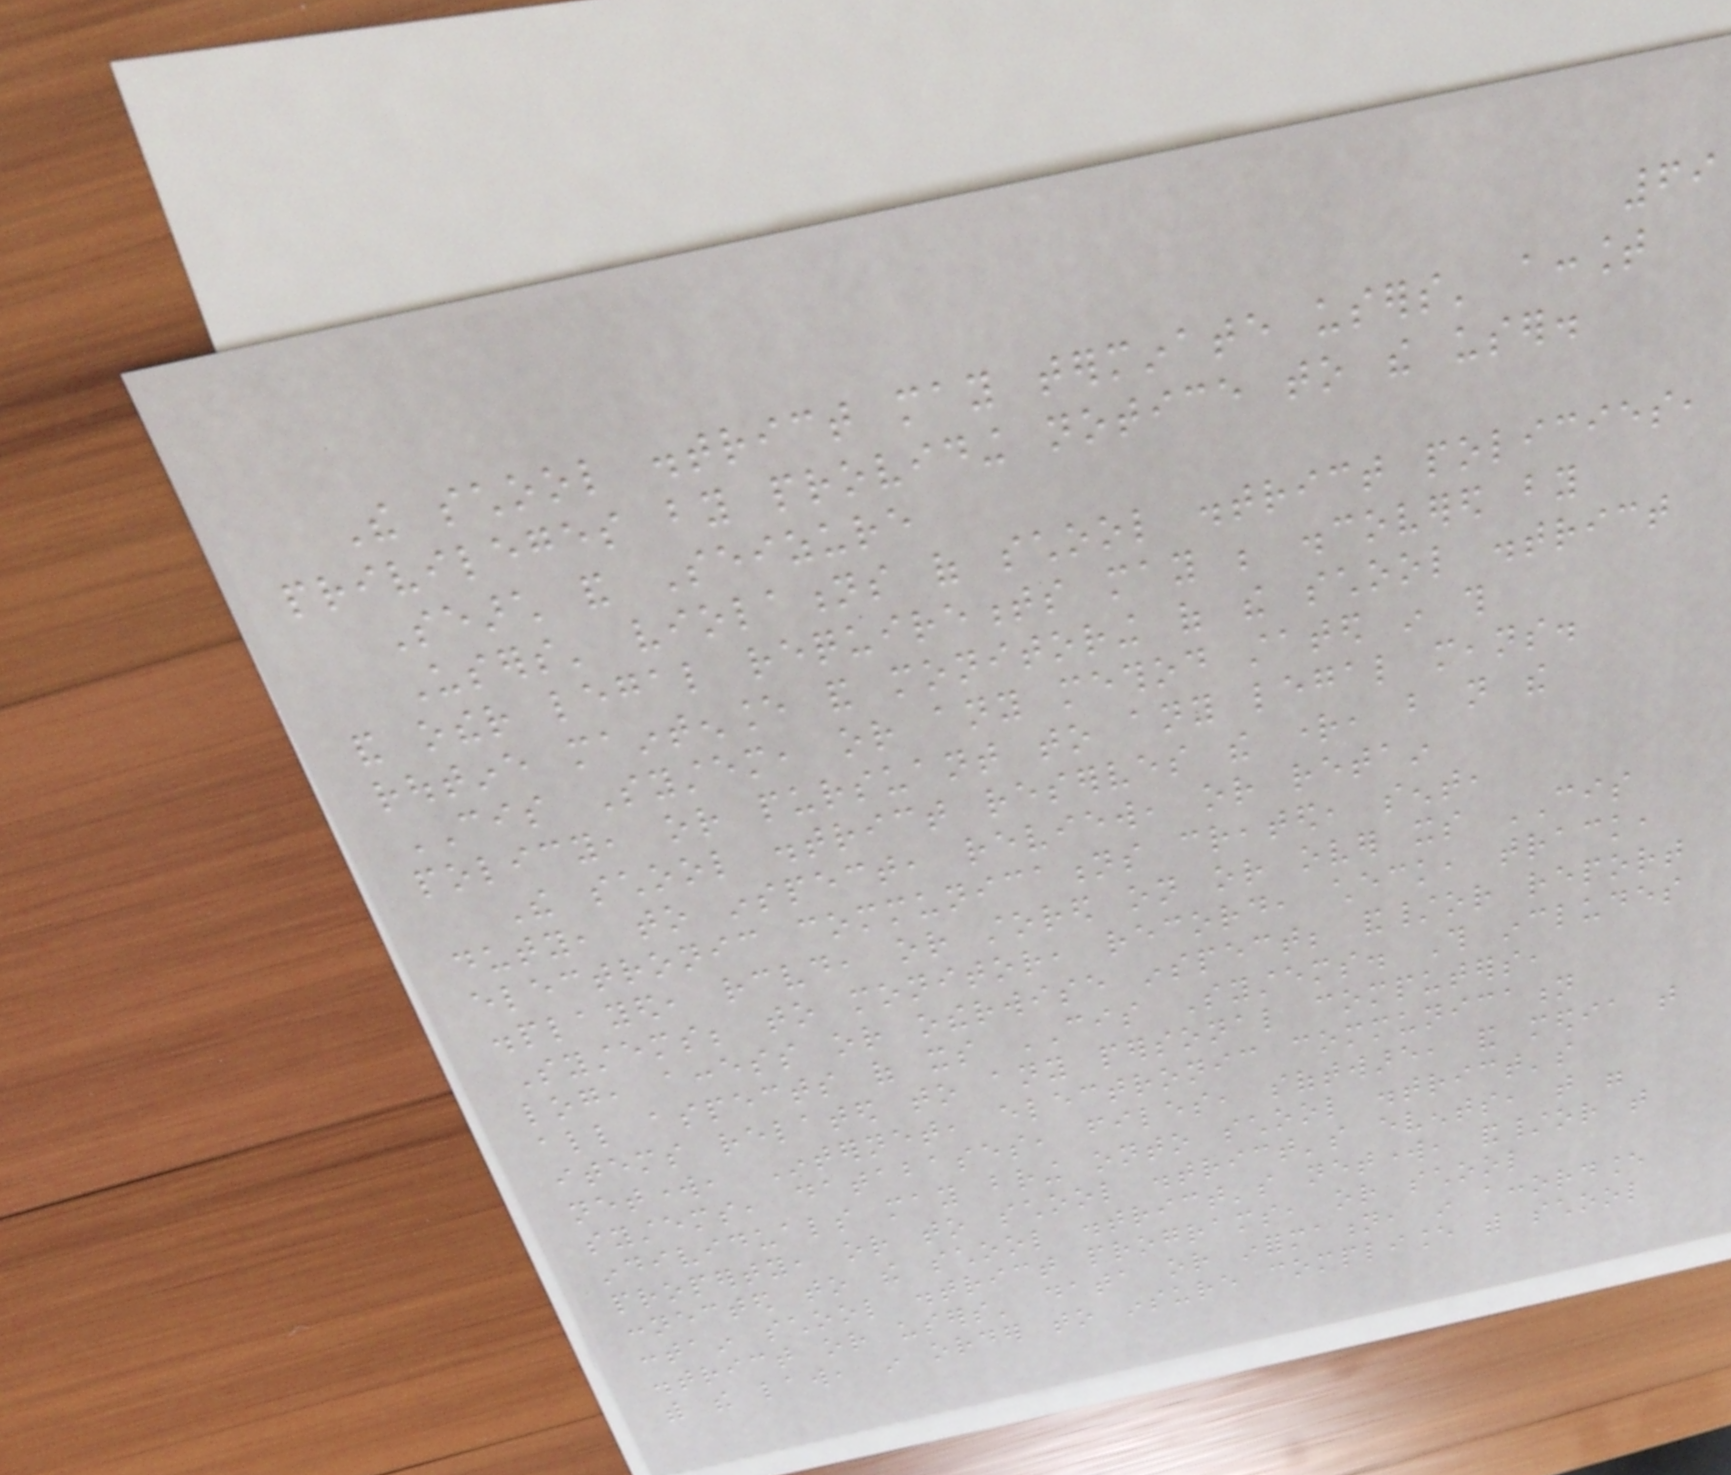69
The school district may terminate users' account
privileges by providing notice to the user.
Search and Seizure
Users' violations of school district policies,
and other legal requirements may be discovered by
routine maintenance and monitoring of the school district
CIS System, or any method stated in this
policy, or pursuant to any legal means.
The school district reserves the right, but not the
duty, to inspect, review, or retain
electronic communications created, sent,
displayed, received, or stored on or over its CIS
Systems; to monitor, record, check, track,
log, access or otherwise inspect; and/or report
all aspects of its CIS Systems. This includes
items related to any personal computers,
network, Internet, electronic communication
systems, databases, files, software, and media that
individuals may bring onto school district's
property, or to school district's events, that were
connected to the school district's network, and/or that
contain school district programs, or school
district or users' data or information, in accordance
with the law, in order to insure compliance with school
